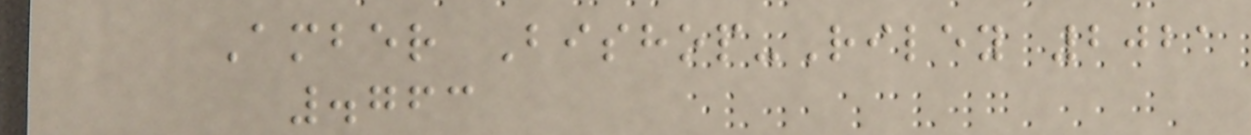Amber Bishop-Riley 2021
.763
